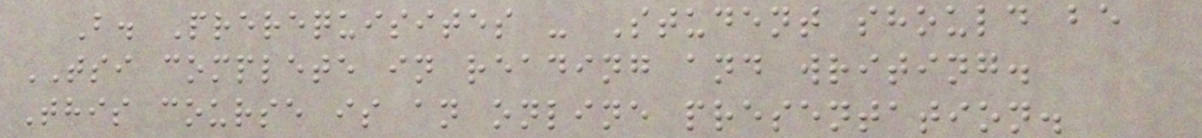B. Prerequisites - Student should be
TSI complete in reading and writing.
This course is an online presentation.
